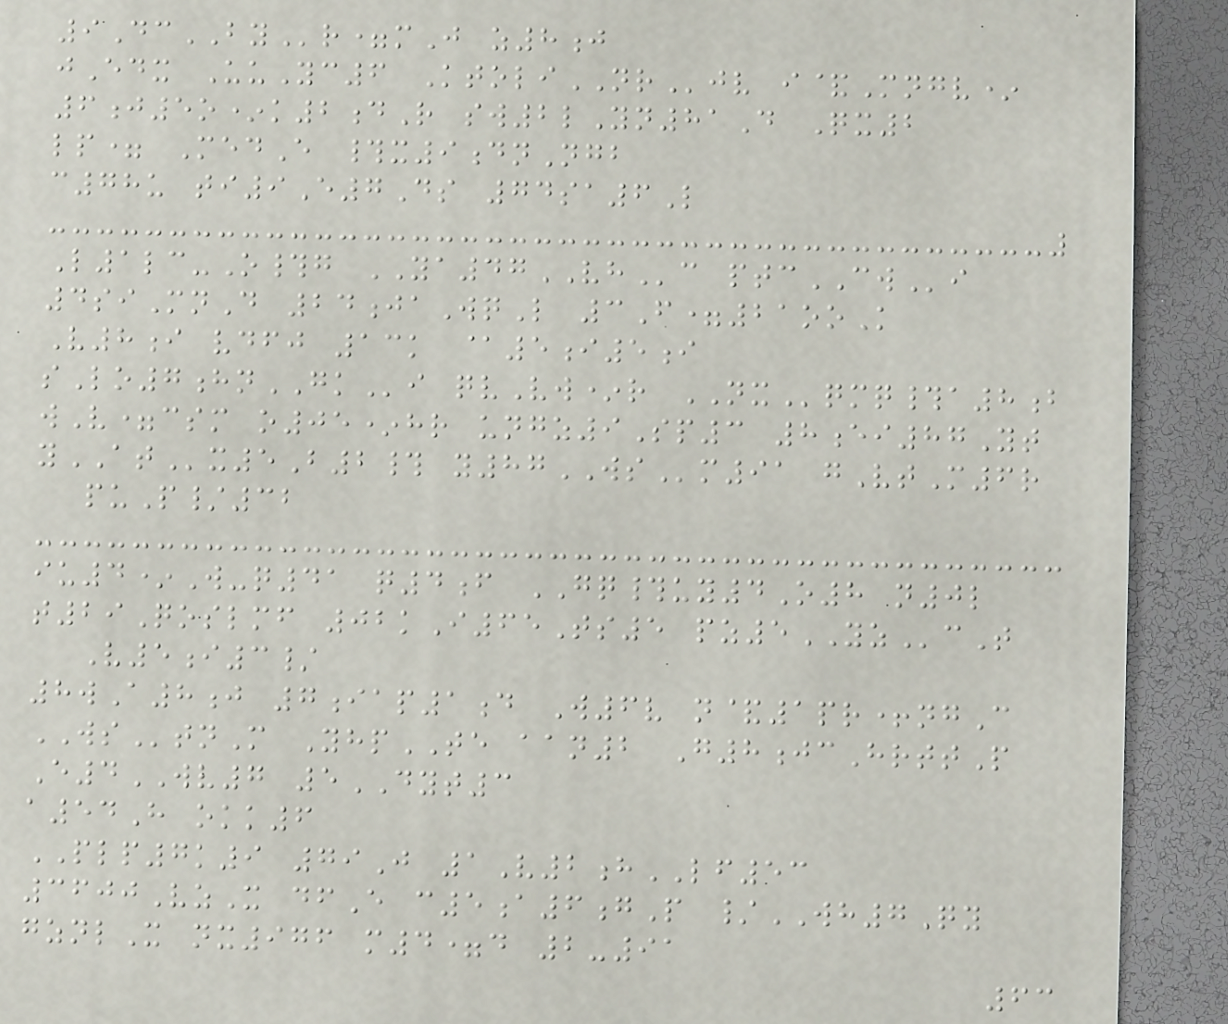9DcBYr=mJ z8j
jEdx UuYc6 KtoliNRjv i&Mngv*
6j5o*k2dR sw2lYn81D Qx2
lp= MedE #x9dnNgb
c78u ti9E7Ds 74sa6L
L1lc-O#g YA47VHc ptcCWi
4siMnD 24jaWqL 3F=21ooK
V8i vdfj 13k @5i5i
sLo7hnGKi qvVw*r NXqmq#a8b
wV=csm o05*hr ungz9Sp3 8ei87Yt
yATx5B2# y87WSm91 gVtM6r
puP/32
iu4*W-q41 q4f GQ#uy4O8 n0l
t29Qoslmf 02kI65Ts5 pz5YZcT
V5i3/
8wA8j 7iap1d W6v n&1pr+ngC
WStnM YhpTE aan2 G8jcHrttP
E4WV7 5DYT3
a54H okk6
PLP7k9 79J 1V2hLF53
3600VzX dfE c5a6gP /WH7Qy
gznlX nx976 m4=d 2-91
63
